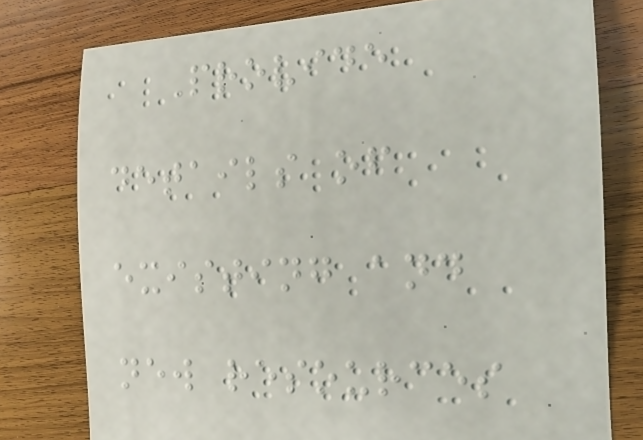Provide
details of
existing and
new resources
